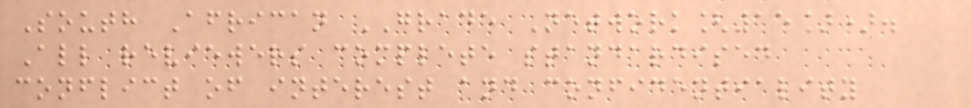South African GRADE Network[15]).
All reviewers complete standardised
conflict of interest and confidentiality
